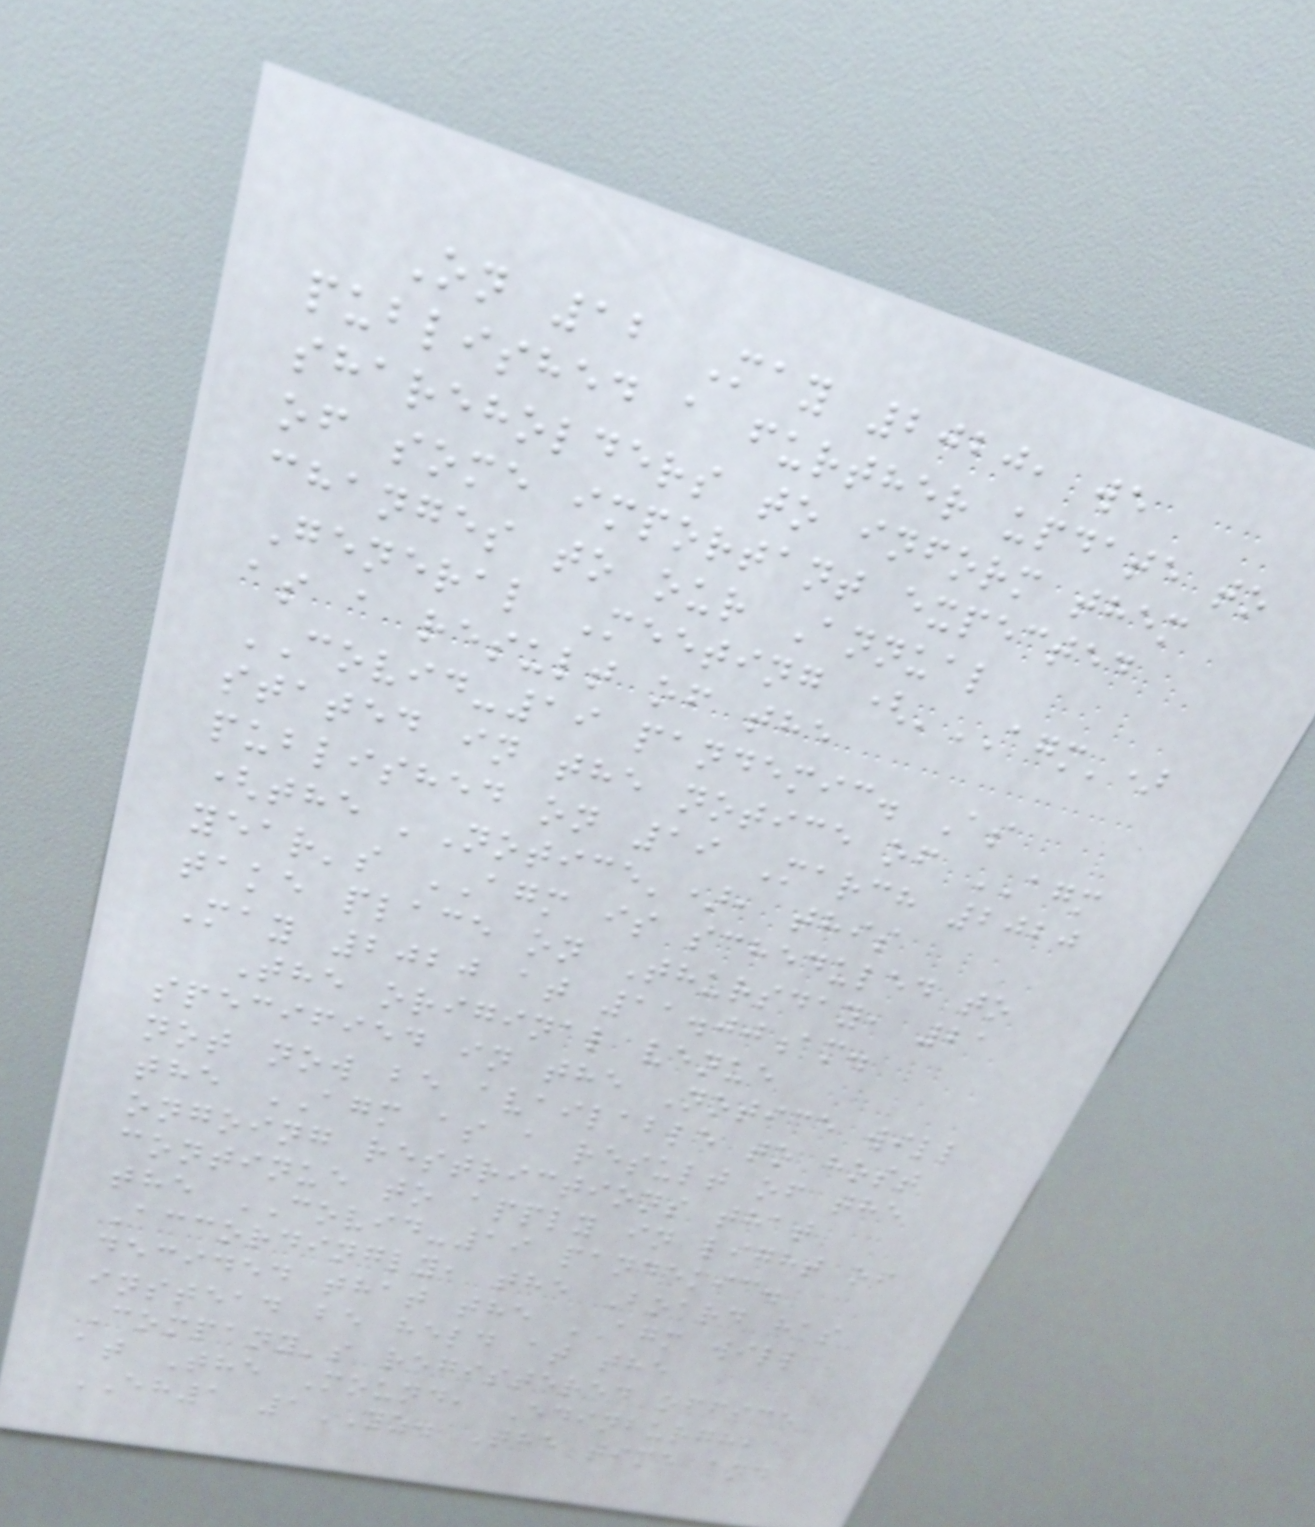On 12 May 2020, we
published a further update to
shareholders to inform them
of some important expected
changes to our Annual
General Meeting ('AGM')
as a result of the
COVID-19 pandemic. As
stated in the notice of AGM
published on 19 March 2020
(the 'Notice'), this
year's AGM is scheduled to
take place on Thursday, 21
May 2020 at 11.00am.
The original venue
specified in the Notice will
not now be available to host
the AGM as a result of the
ongoing restrictions that
continue to apply in light of
the COVID-19 pandemic.
Accordingly, the Board has
decided that the AGM will
instead be held at the
Company's registered office
at The Mound, Edinburgh,
EH1 1YZ. The time and
